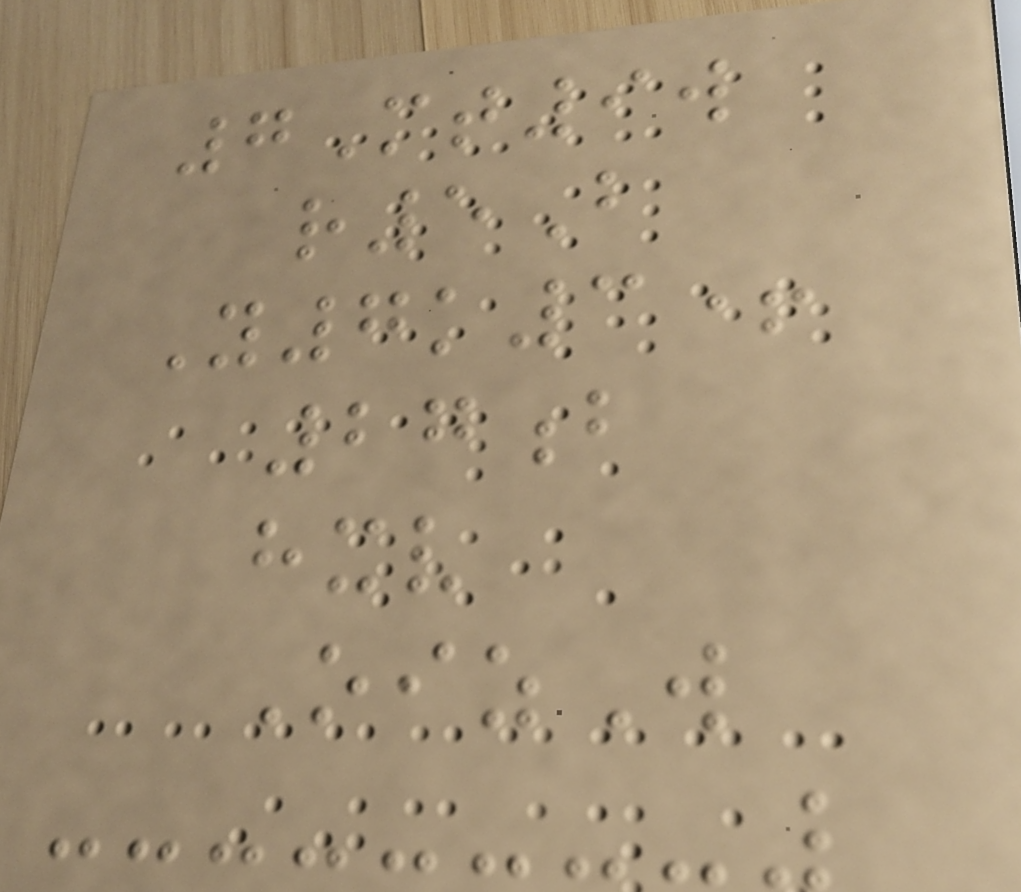7Mt9w
r5B
Y7k3+
27b
hxv
OizW
